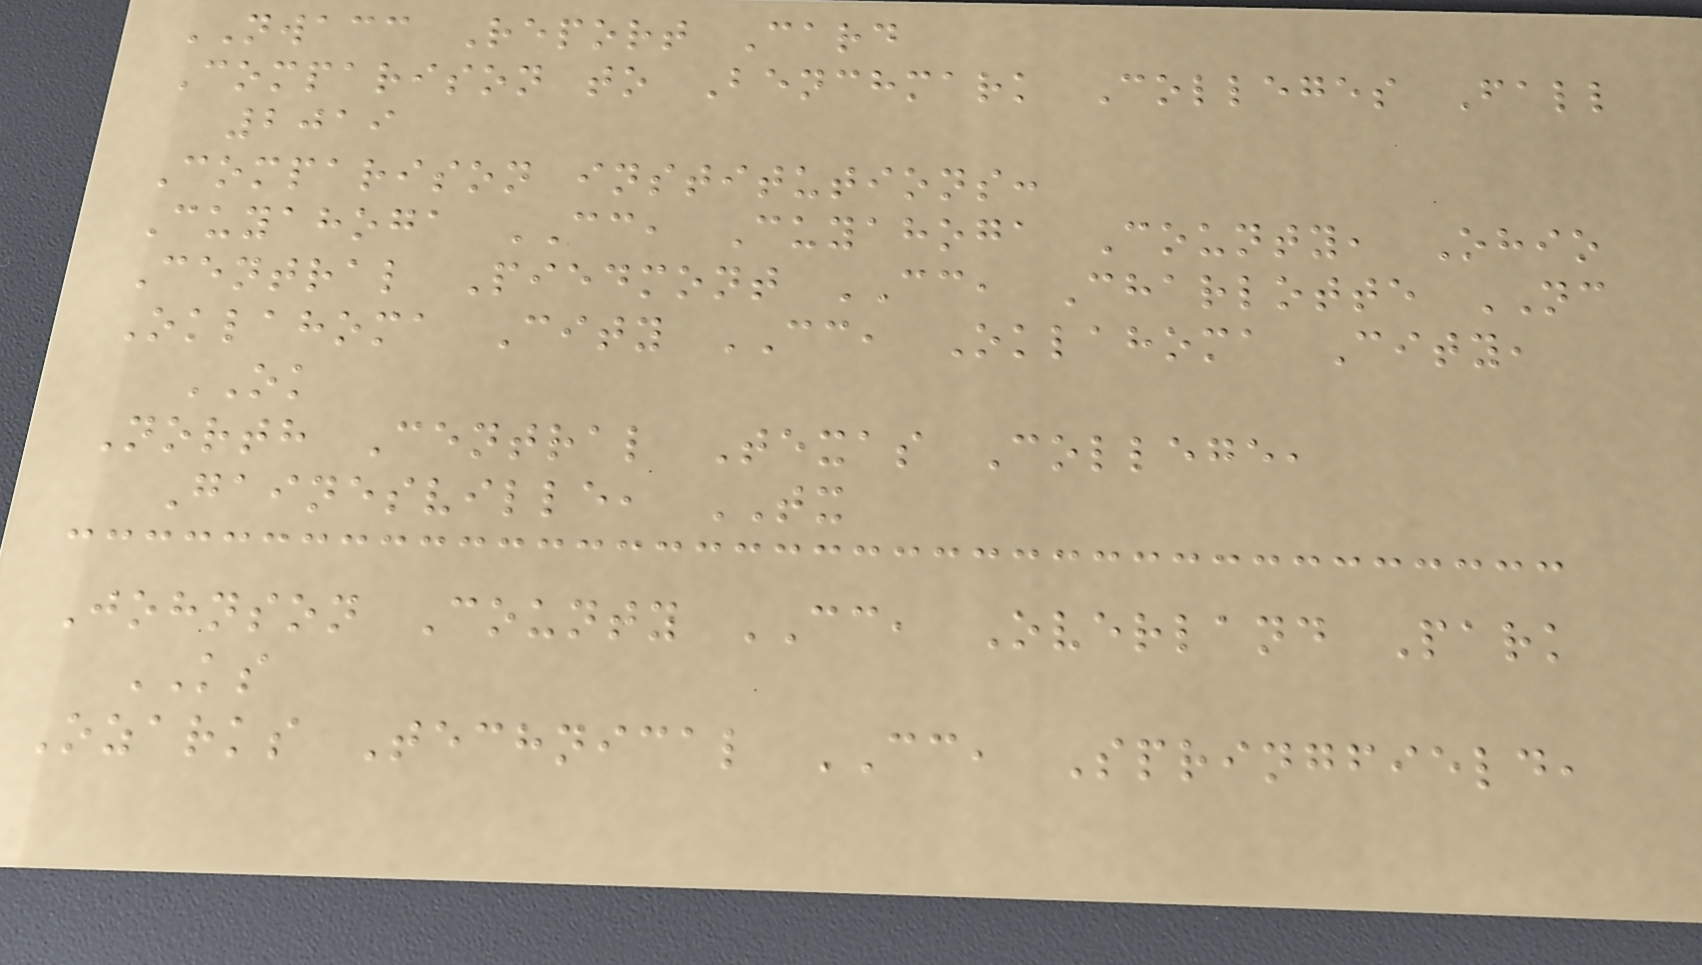NWACC Report Card
Comparison to Benchmark Colleges Fall
2019
Comparison institutions:
Cuyahoga CC, Cuyahoga County, Ohio
Central Piedmont CC, Charlotte NC
Oklahoma City CC, Oklahoma City,
OK
North Central Texas College,
Gainesville, TX
Johnson County CC, Overland Park
KS
Ozarks Technical CC, Springfield,
